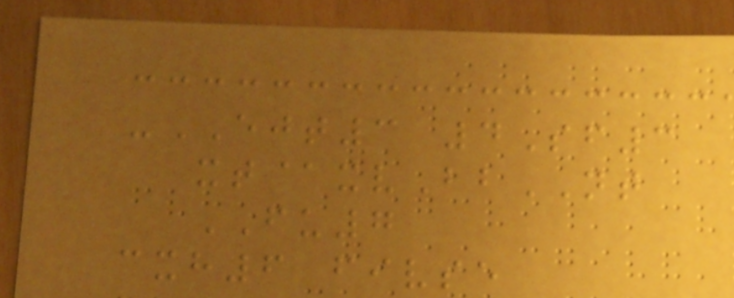-EJT3 4Sf3
xt@xvBbNT
FU7
cxh6 fivse
